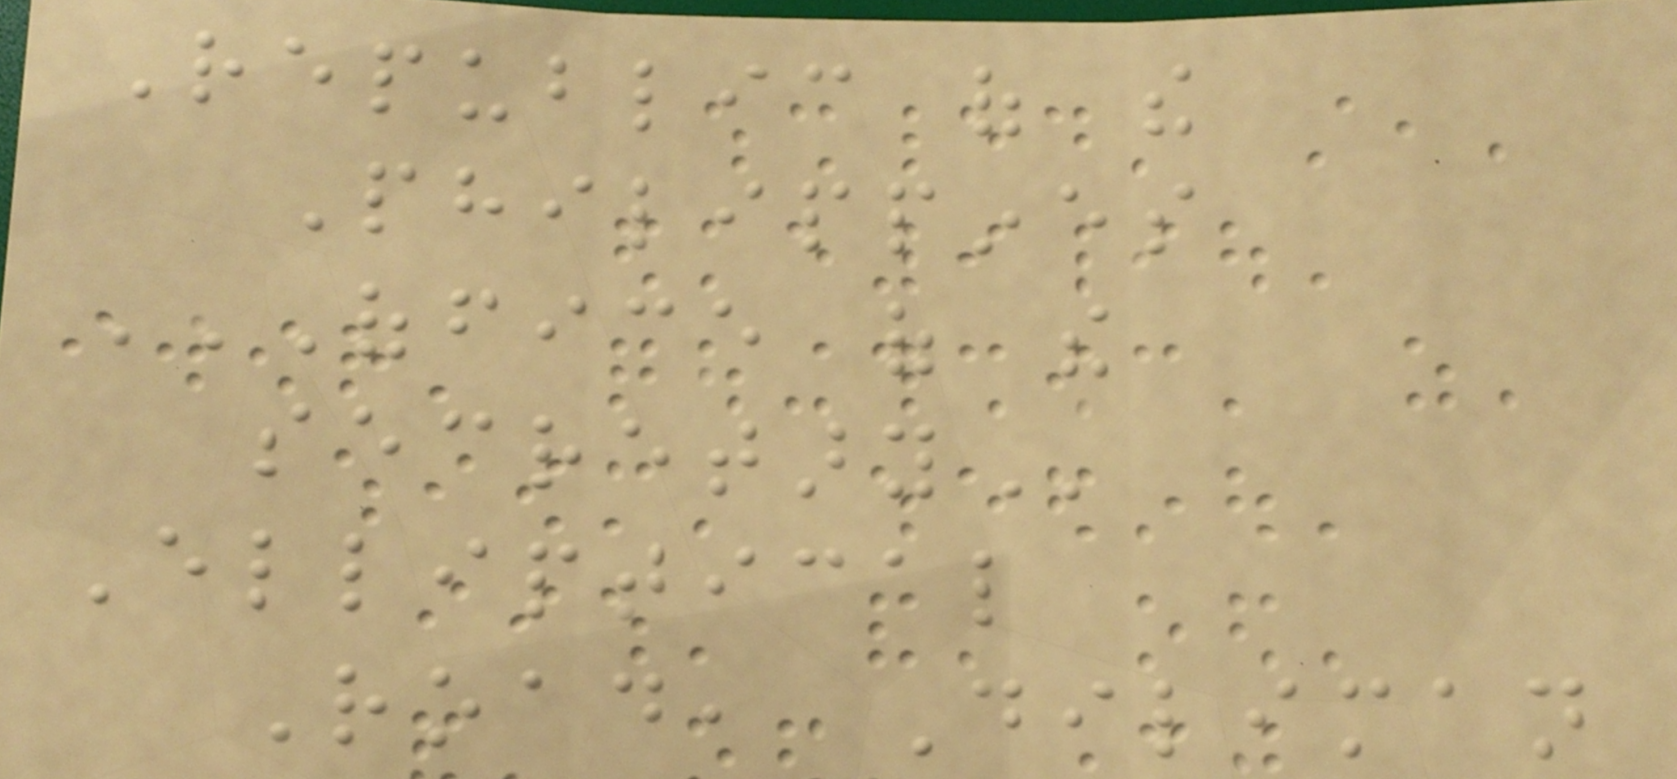Republic of the
Philippines
OFFICE OF THE
SECRETARY
Elliptical
Road, Diliman
